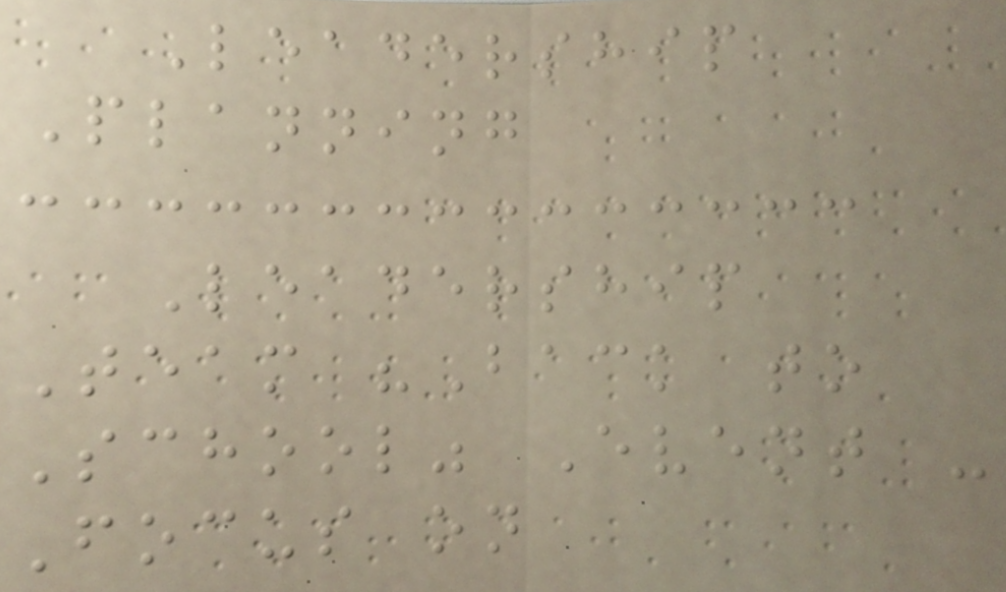Leadership
Planning
Leadership
Team "Back to
School" Event -
Focus on
